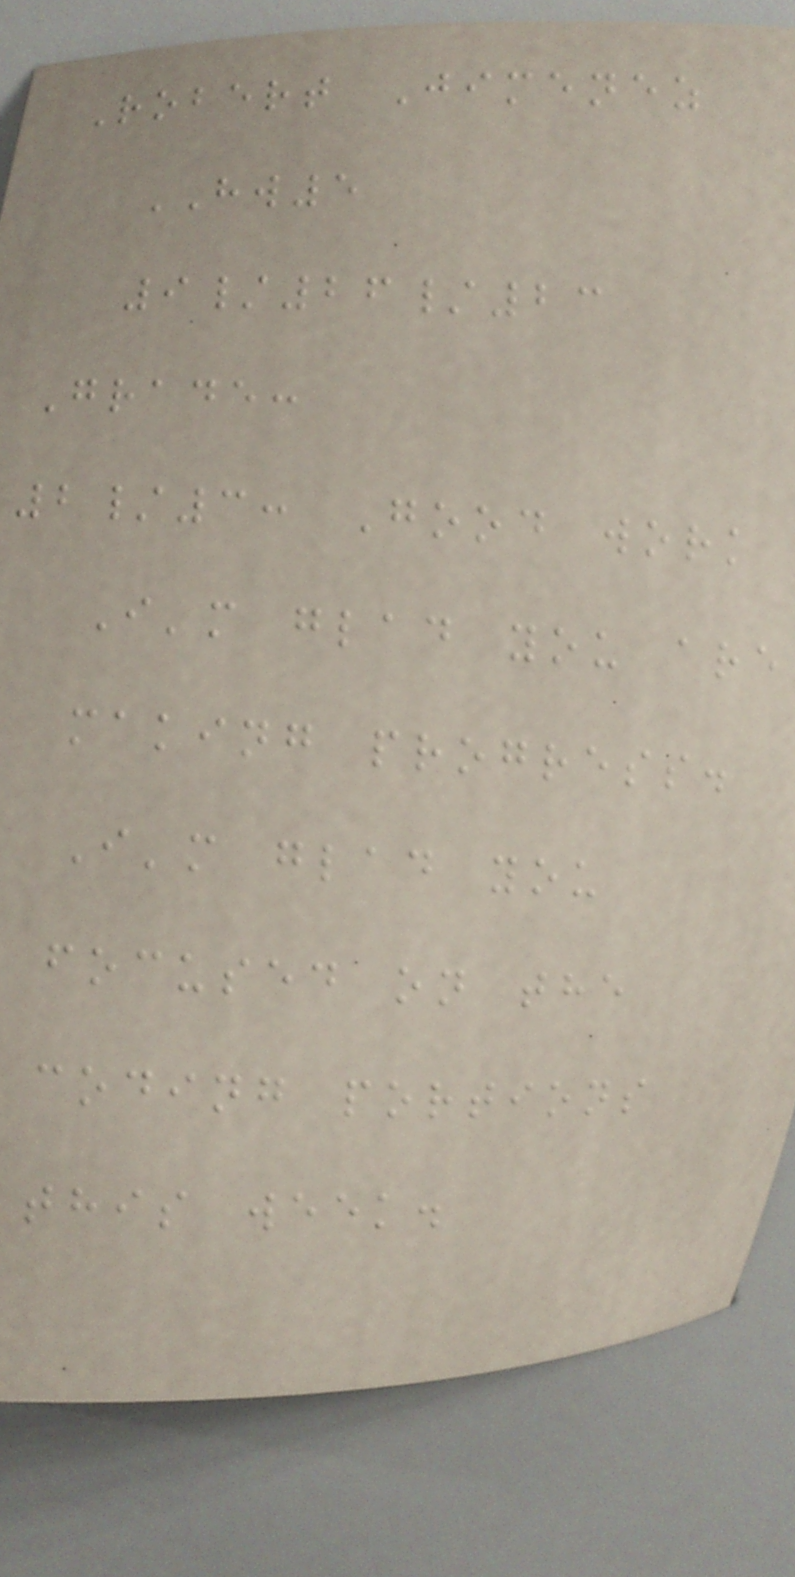Robert Jimenez
HW5
9/26/23
Grade:
2/3: Good work
I'm glad you are
making progress.
I'm glad you
focused on the
coding portions
this week.
